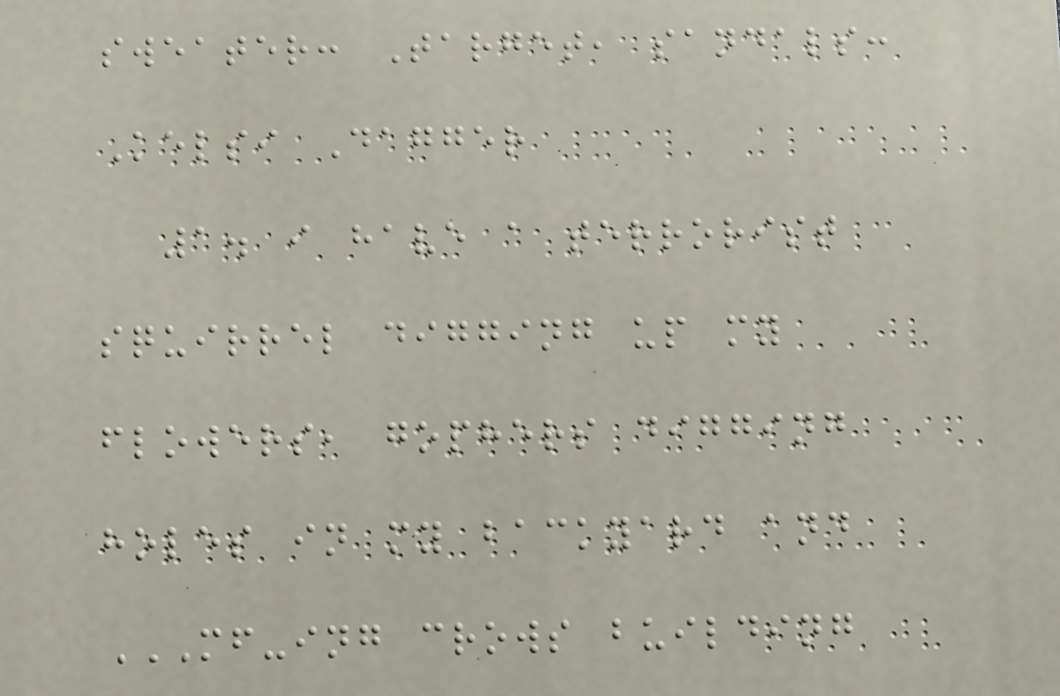sweater: Target, sandals:
Kelsi Dagger
1. i have a terrorist
squirrel digging up my
flowers, gophers digging
holes in my backyard and
MF-ING CROWS BUILDING
